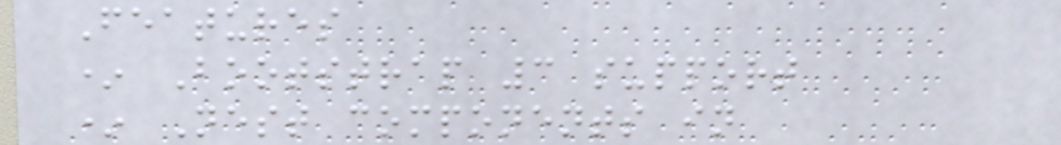Features
* Bootstrap 3 support
* Nest components in
